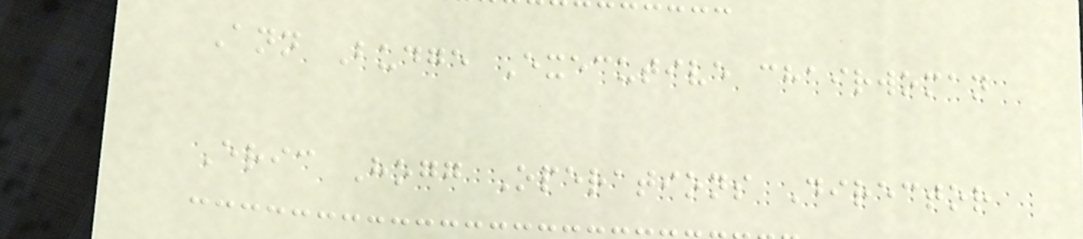Ann Budge Executive chairwoman
Eric Hogg Operations Director
